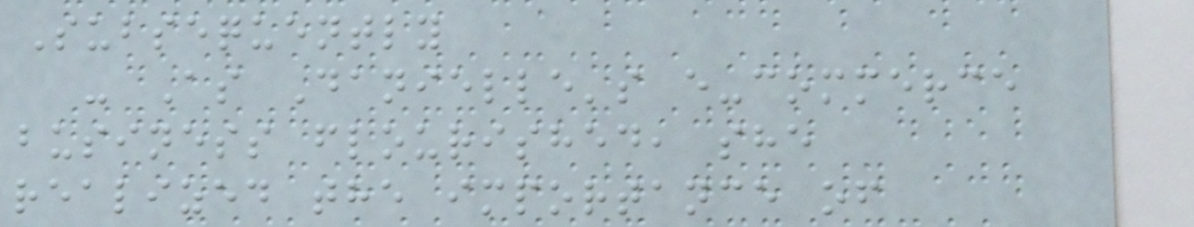Subsequently
- As Danielle's e-commerce
business flourished, she
realized the importance of
